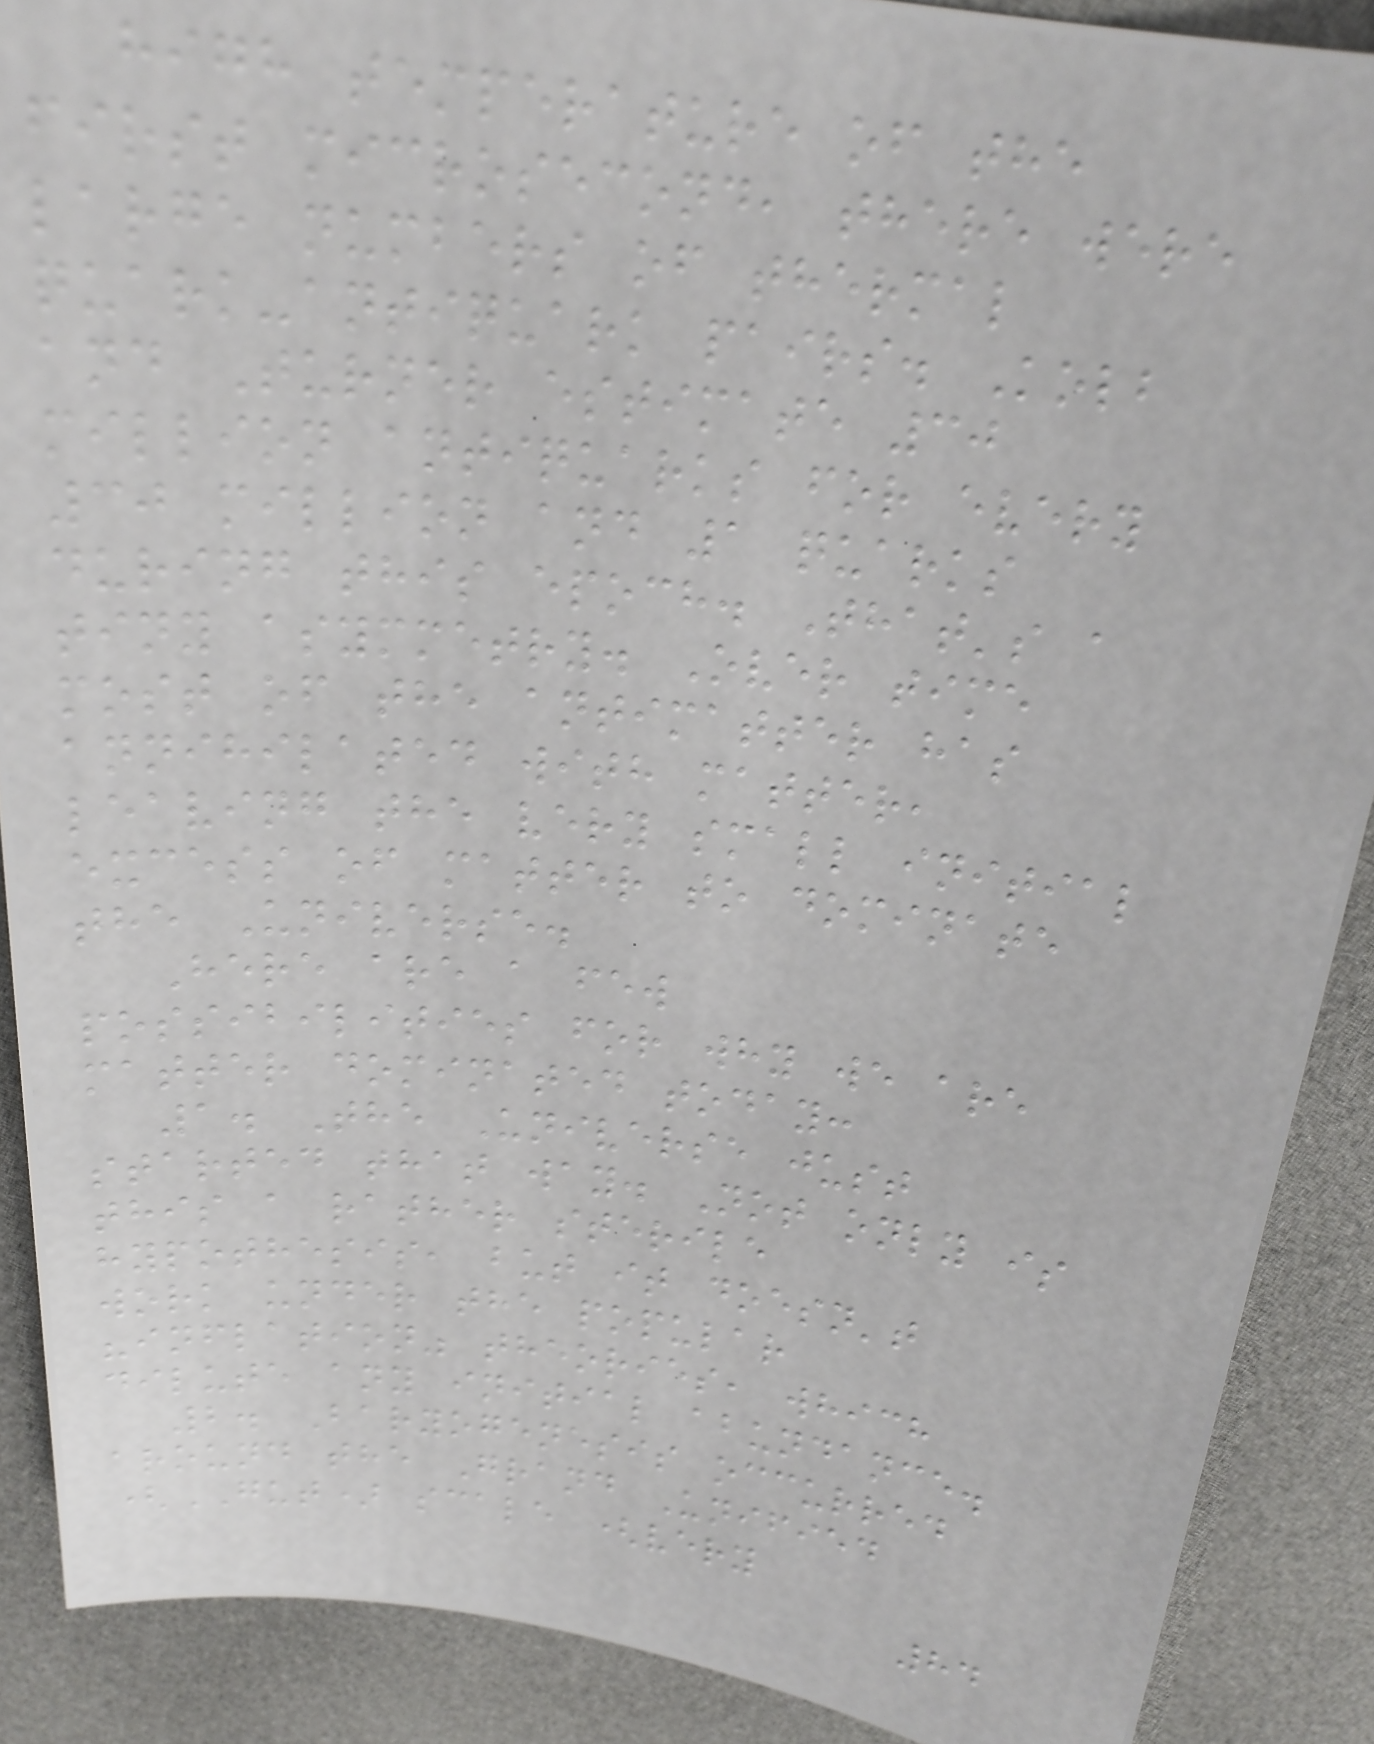high temperature of the
first microsecond, there were
large numbers of thermal
quark-antiquark pairs. Kolb
and Turner estimate 30
million antiquarks for every
30 million and 1 quarks
during this epoch. That's a
tiny asymmetry. Over time
most of the antimatter has
annihilated with matter,
leaving the very small initial
excess of matter to dominate
the Universe.
Here are a few
possibilities for why we are
matter dominated today:
1. The Universe just
started that way. Not only is
this a rather sterile
hypothesis, but it doesn't
work under the popular
"inflation" theories, which
dilute any initial abundance.
2. Baryogenesis occurred
around the Grand Unified
(GUT) scale (very
84
